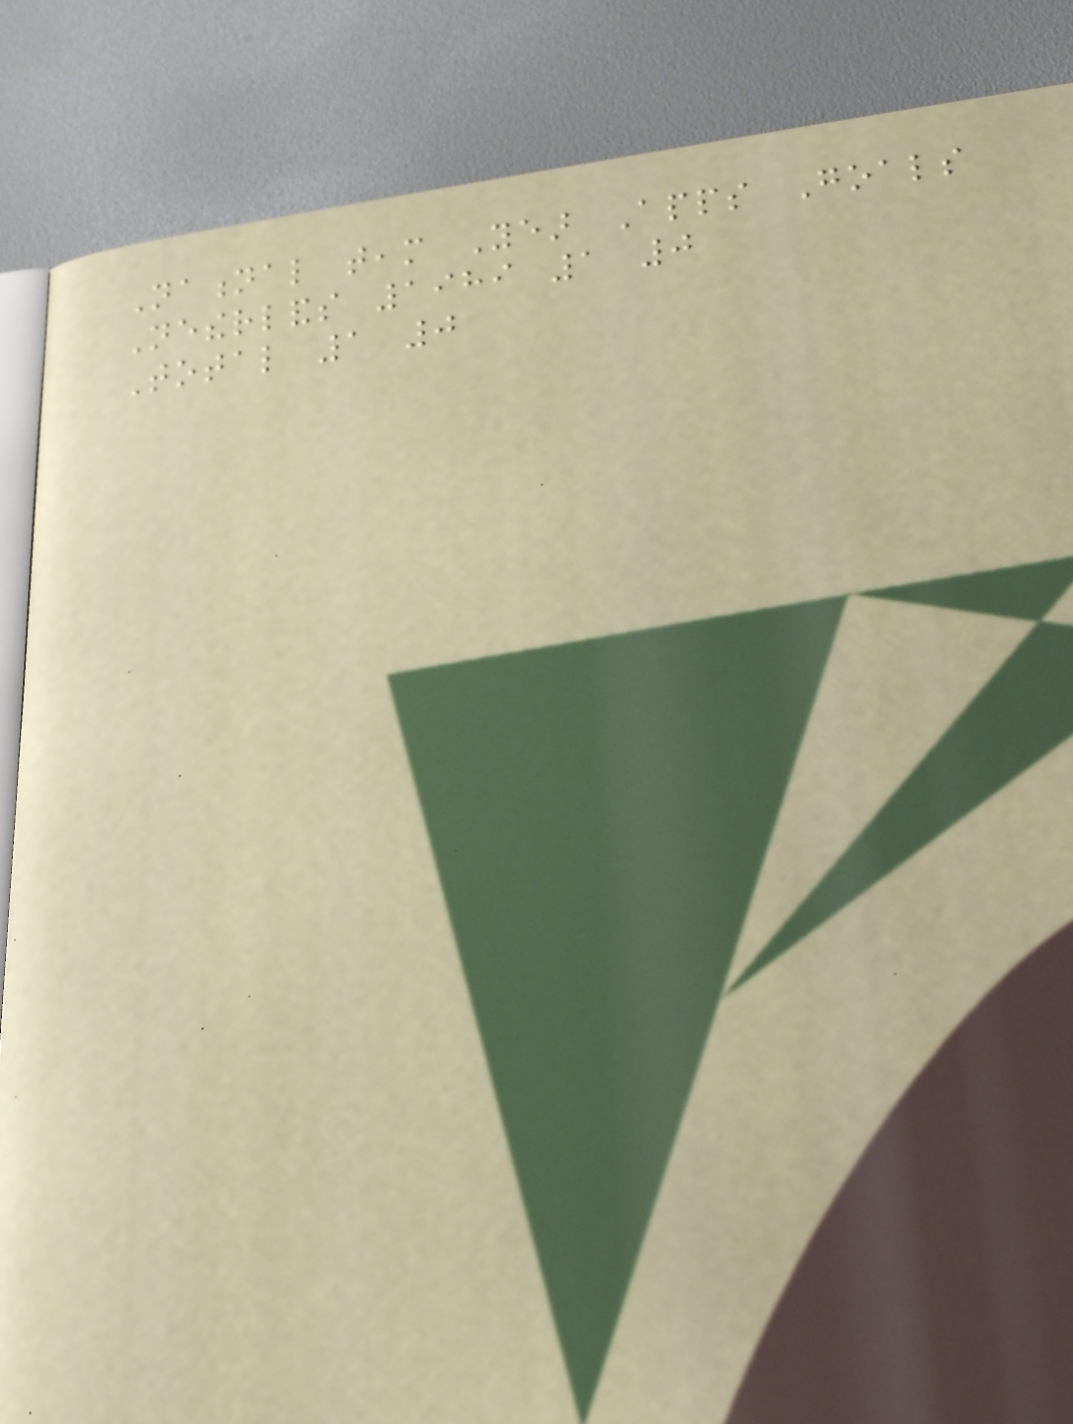National team Year Apps Goals
Netherlands 1989 1 0
Total 1 0
